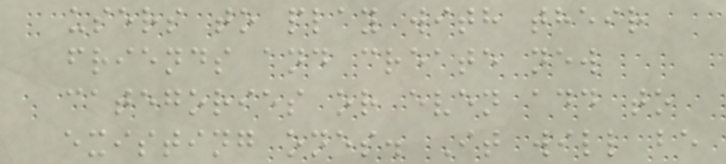users to play with their
friends and create new
categories or even add to
existing ones. It will be
